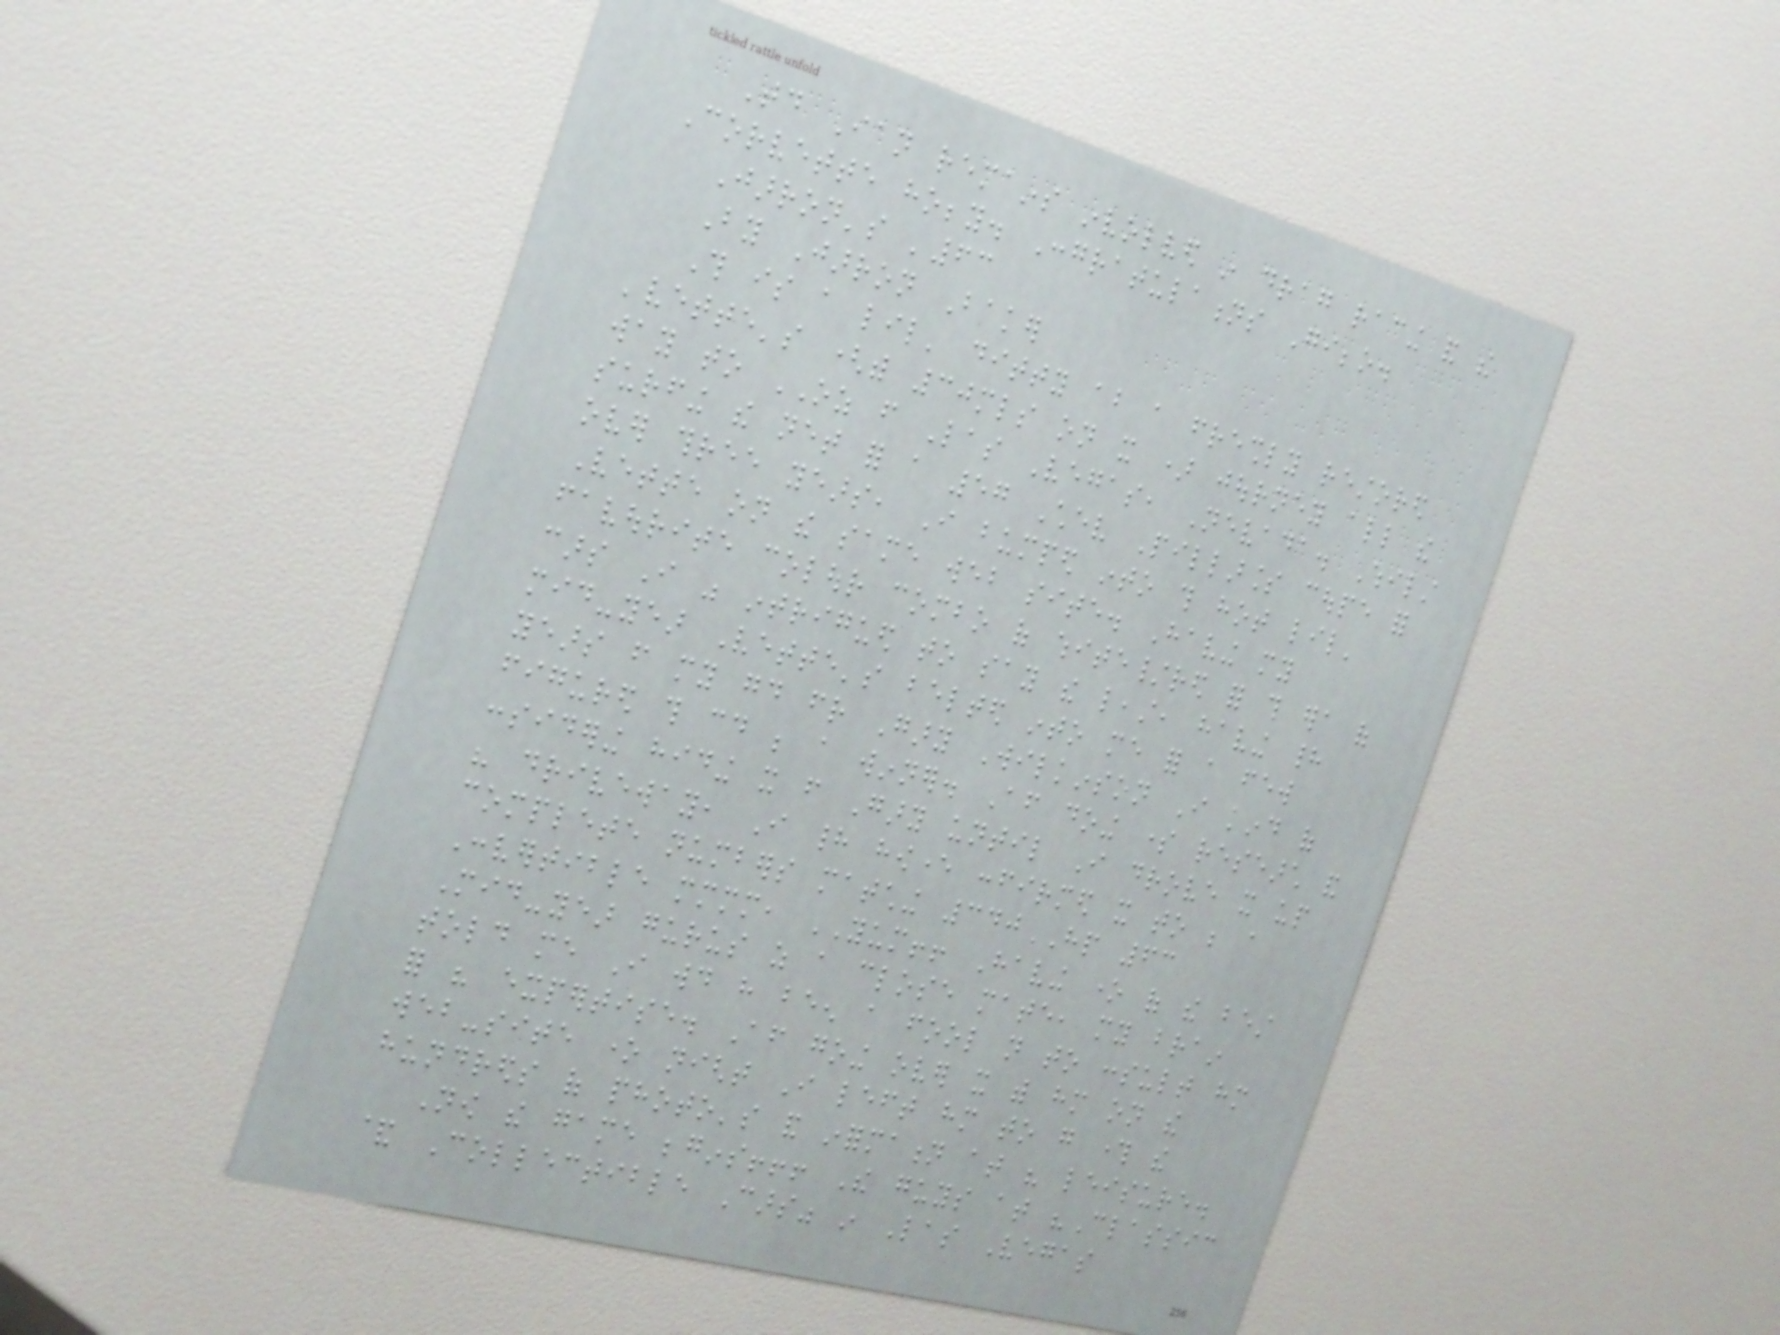Today Ian remains involved in drag racing and the
Corvette hobby. Congratulations Gibbo.
Jarron's '63
By Jarron Baker
This is a lil' ditty about a freshly restored
'vette's (with 30mls on it ) journey all the
way to OZ from Las Vegas, Nevada. Whilst
surfing the net for a 57 Chev Pillarless coupe for
over three years, I bumped into this hot lil'
Vette on the same web site. Having my
favourite colour combo of white/red for this era of
cars I was intrigued to say the least, having had
mid-year Vette's belted into me for a few
years from my good friend Gary Wilkinson I kind of
figured this could be a winner. After doing some research and
considering hiding it from Gary until I drove it up
his driveway, I had however confirmed it to be a
complete numbers matching 340HP 63
Convertible mmmm, YUM!! Having one of the best
Mid-year gurus as a close mate, my brain
told me I would have been a fool not to consult him
for his expertise. After going over it with him on the
web-site one night I left him to go through the
hundreds of photo's and information at his leisure.
Now the game begins!!! The guys at "Classic
& Collectible Cars" in Las Vegas
